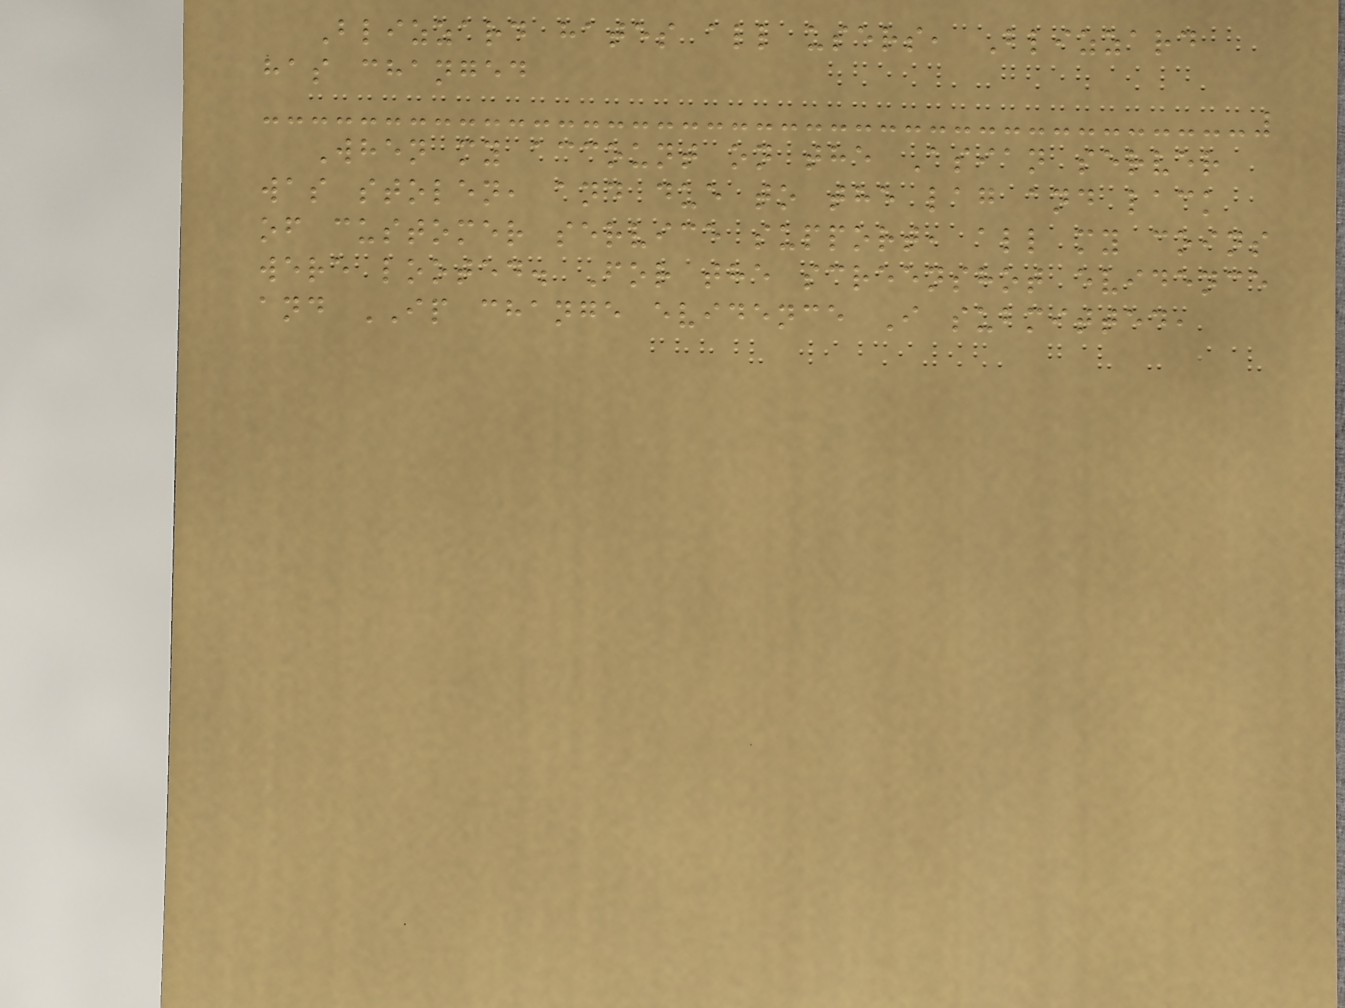Blizzard hates all users, Blizzard
has changed
When my account on the Asian server
was stolen, and due to the lag and lack
of customer service support, all my coins
were looted. For the screenshot evidence
and IP change evidence I submitted,
